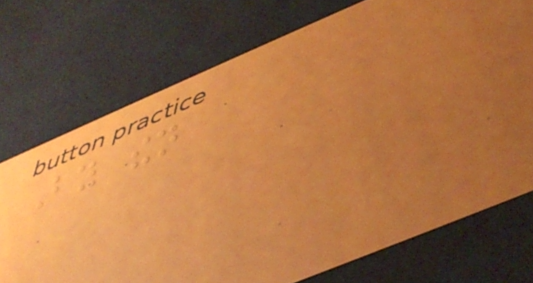By then
